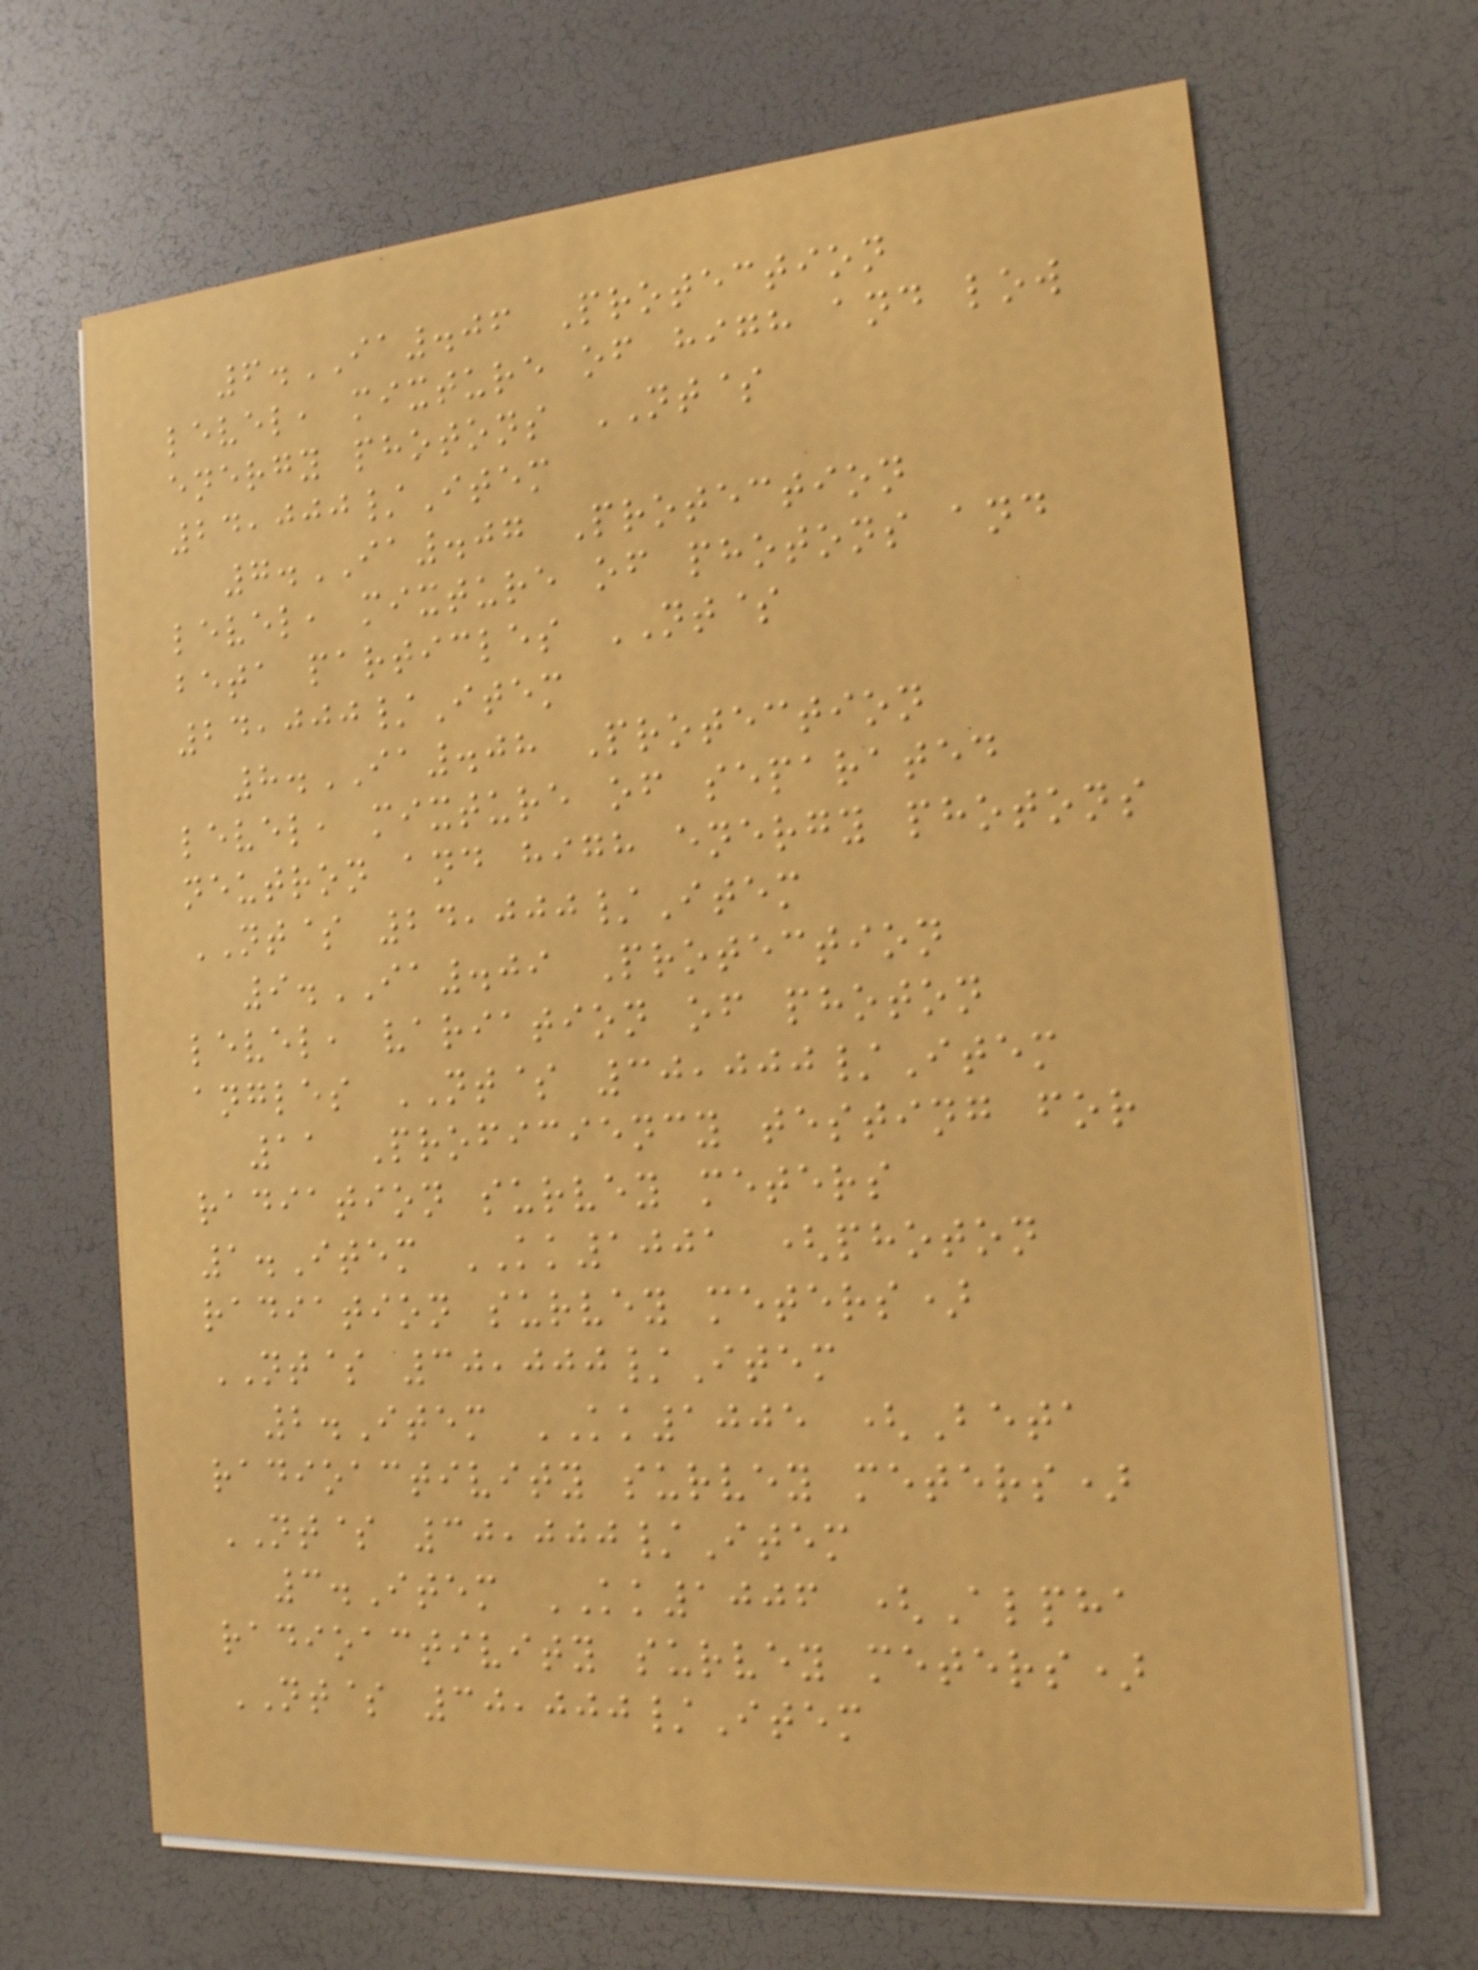6.IA.06 Protection
level, mixture of high and low
energy photons NT$
24,000/Item
7.IA.07 Protection
level, mixture of photons and
beta particles NT$
24,000/Item
8.IA.08 Protection
level, mixture of separated
neutron and high energy photons
NT$ 24,000/Item
9.IA.09 Protection
level, variation of photon
angles NT$ 30,000/Item
11 Proficiency testing for
radiation survey meters
1.Item KK1001 (photon
radiation survey meters)
NT$ 30,000/Item
2.Item KK1005 (Beta
radioactivity survey meters)
NT$ 30,000/Item
3.Item KK1006 (Alpha
radioactivity survey meters)
NT$ 30,000/Item
